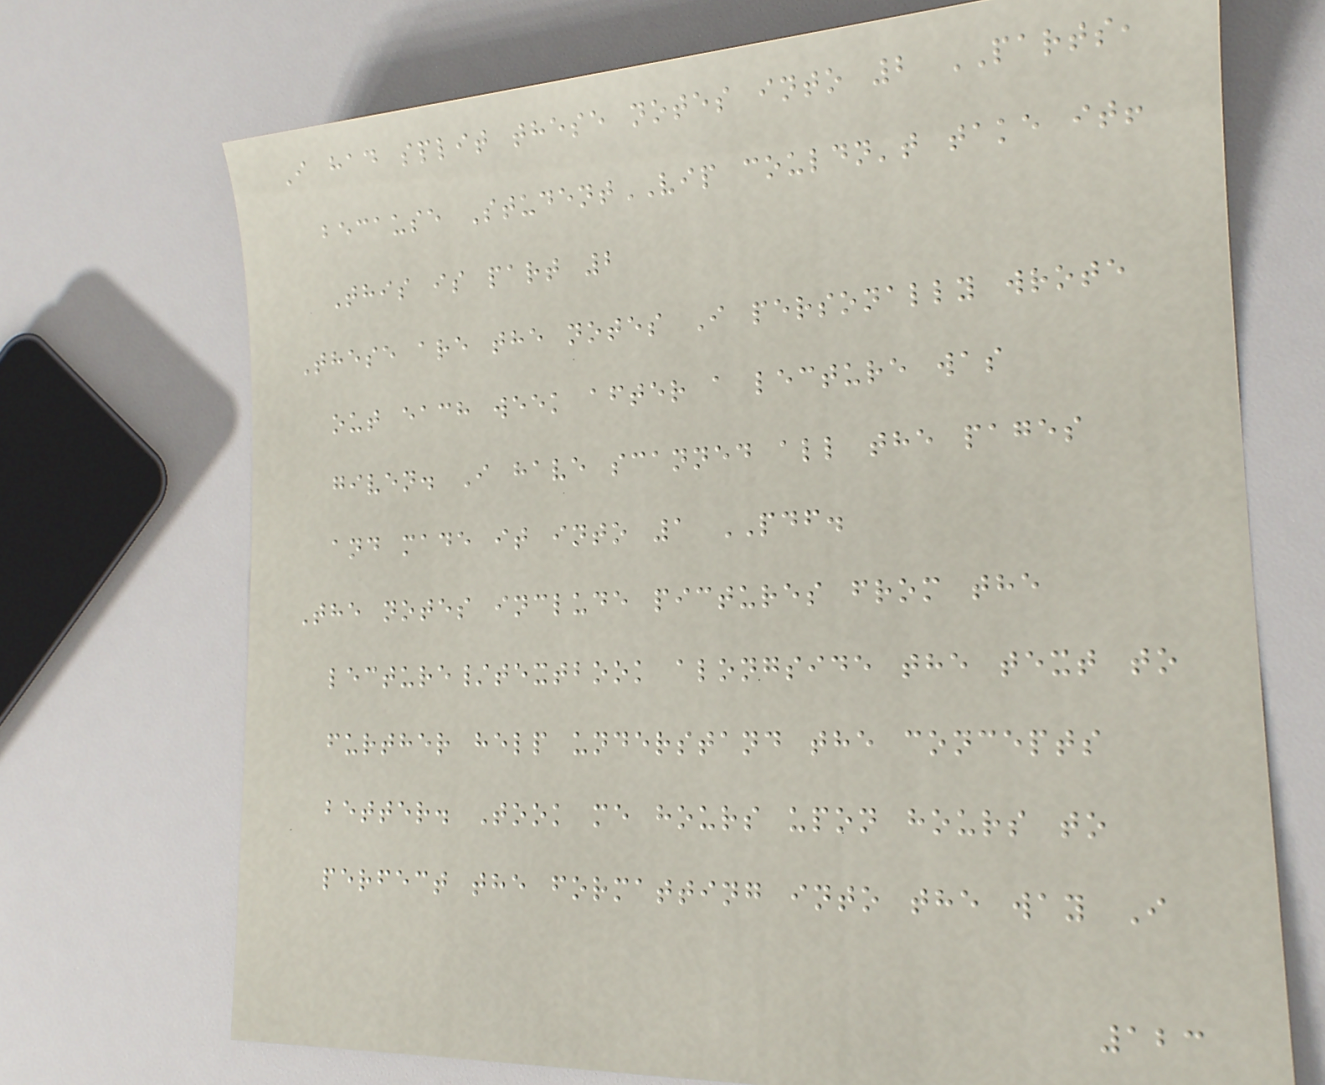I had split these notes into 2 PARTS,
because StudentVIP couldn't take it!
This is part 2
These are the notes I personally wrote
out each week after a lecture was
given. I have scanned all the pages
and made it into 1 PDF.
The notes include pictures from the
lecture/textbook alongside the text to
further help understand the concepts
better. Took me hours upon hours to
perfect the formatting into the way I
123
